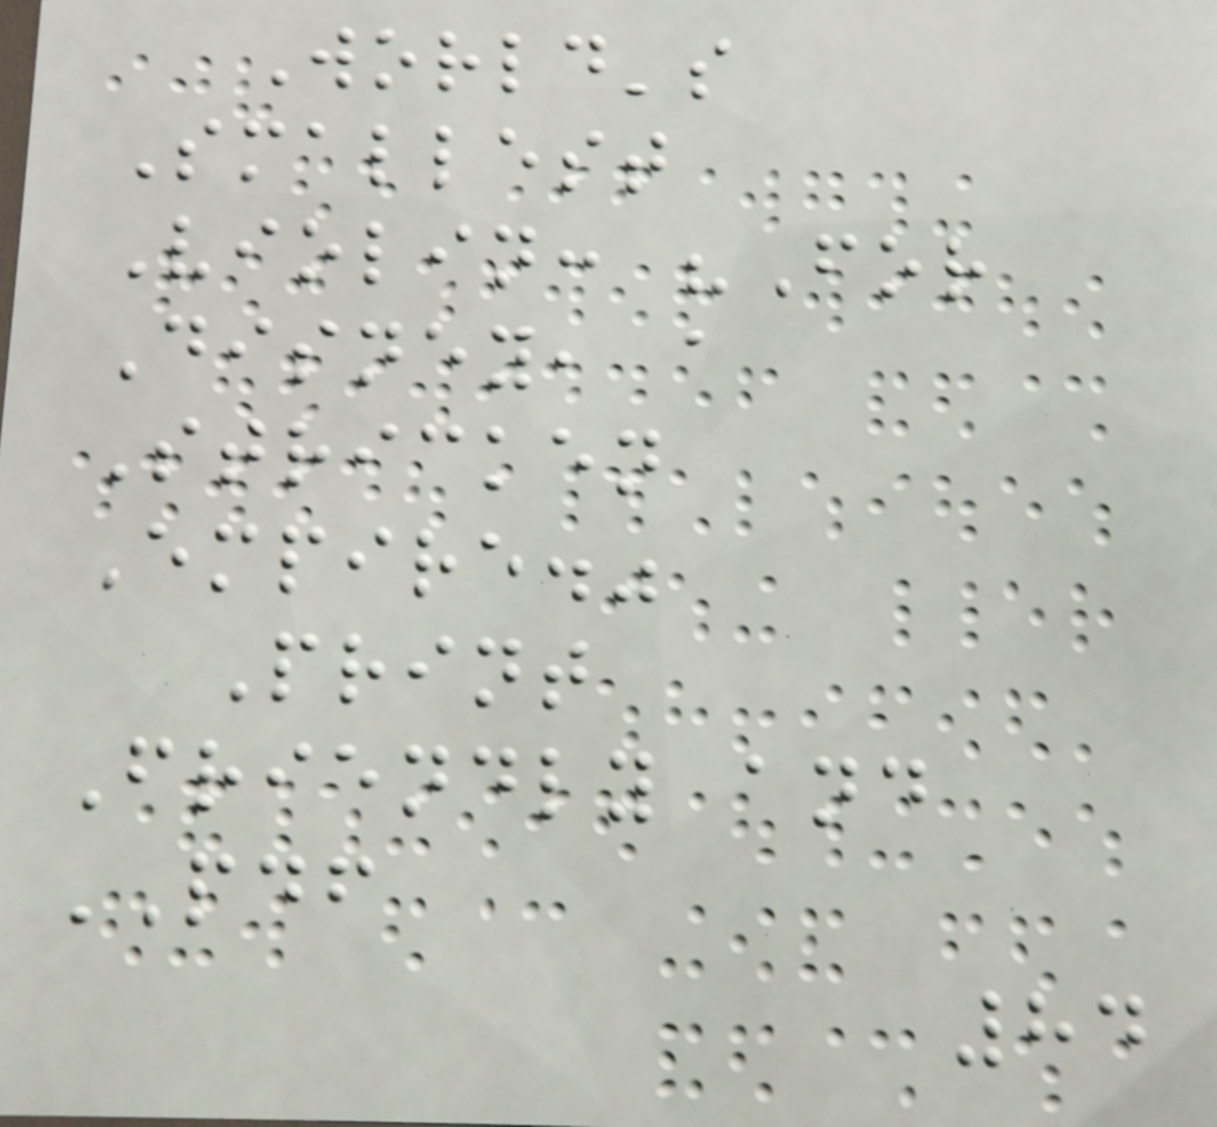World's
Smallest
Violin: "For
Disney, a
Stricken
Empire."
Print
Friendly and
PDF
84
